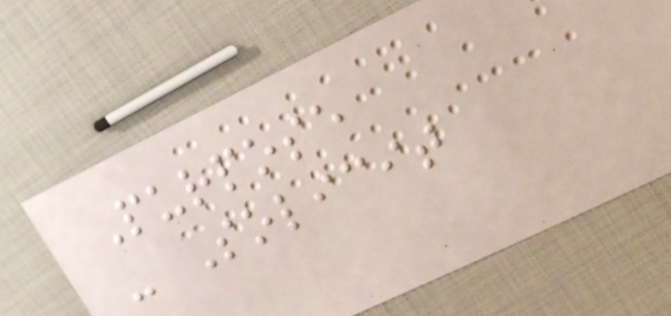Purpose
- Solicit
